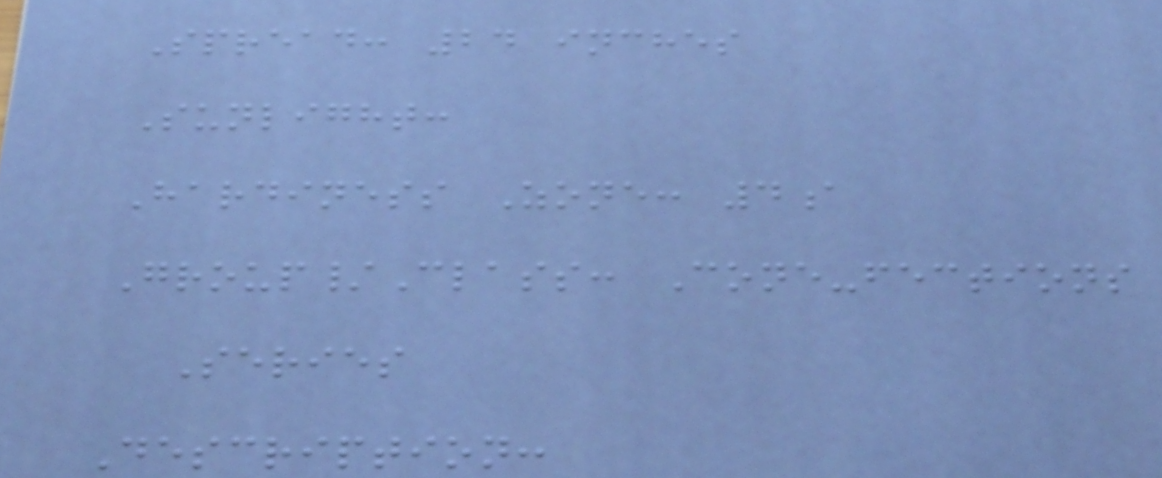Spread: 24 inches
Sunlight:
Hardiness Zone: 4a
Group/Class: Cone-fections
Series
Description:
